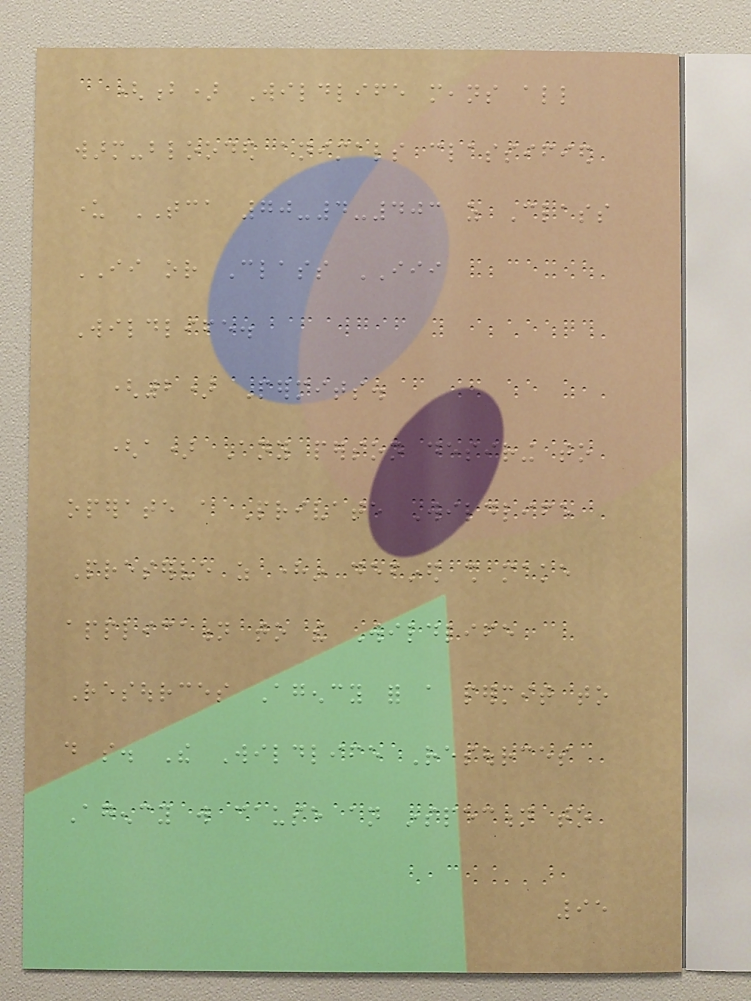(b) Wildlife means all
warm-blooded animals classified
under TCA 70-4-403 as Class
II or Class III
Wildlife.
(2) Permits.
(a) Any person desiring to
operate a Private Wildlife
Preserve as herein defined shall make
application to the Wildlife
Resources Agency for a permit to
do so. The Wildlife Resources
Agency will cause an inspection to
95
